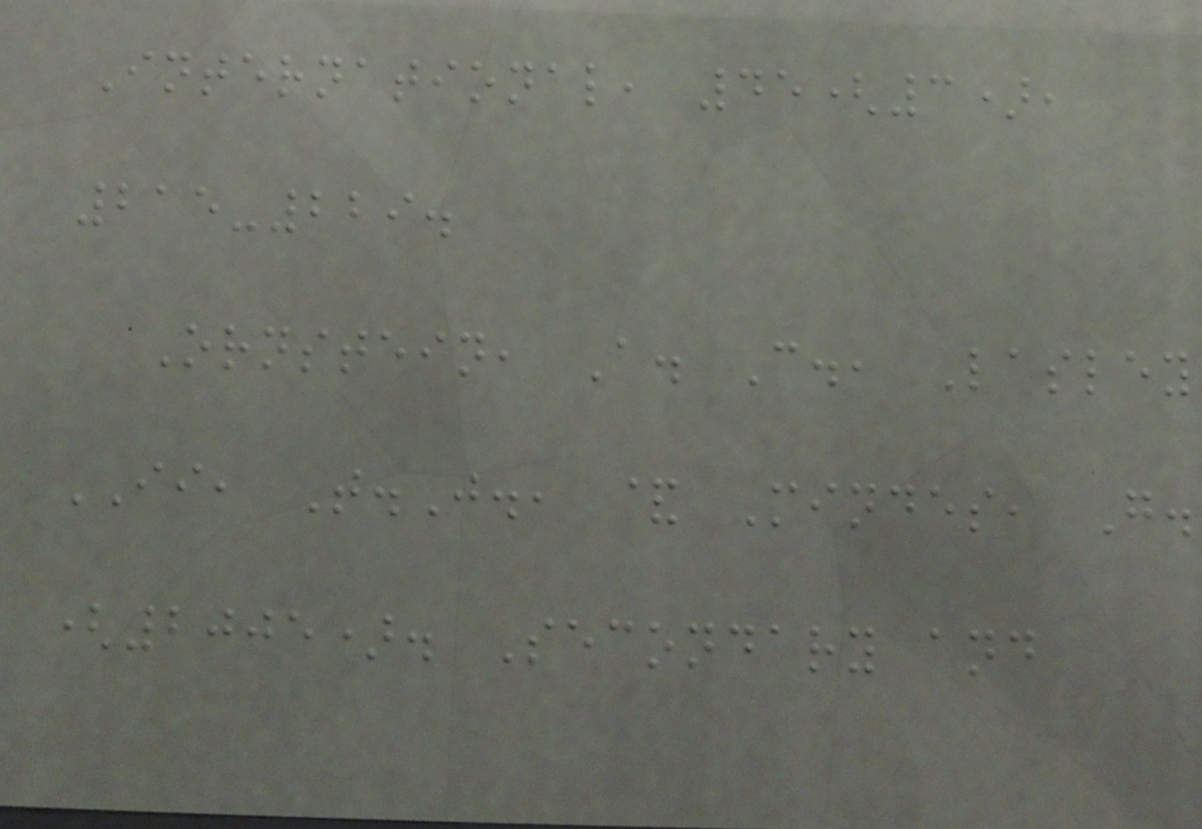International, 45(3),
215-229.
Ornstein, A. C., Lasley
II, T.J., & Mindes, G.
(2005). Secondary and
